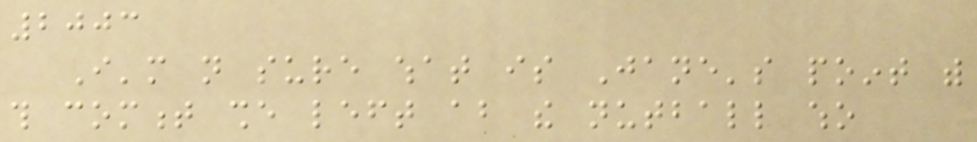2003
I'm not sure what is Jane's point with
this comment she left about the nutball who
